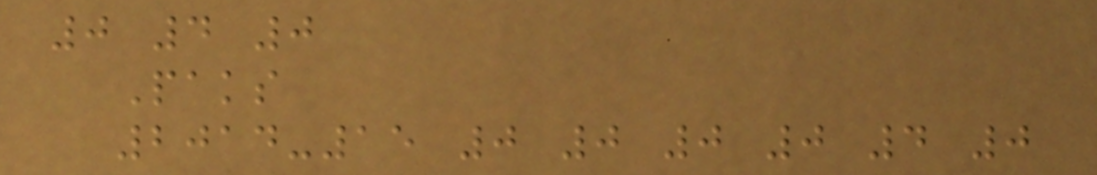0 4 0
Paks
2014-15 0 0 0 0 4 0
